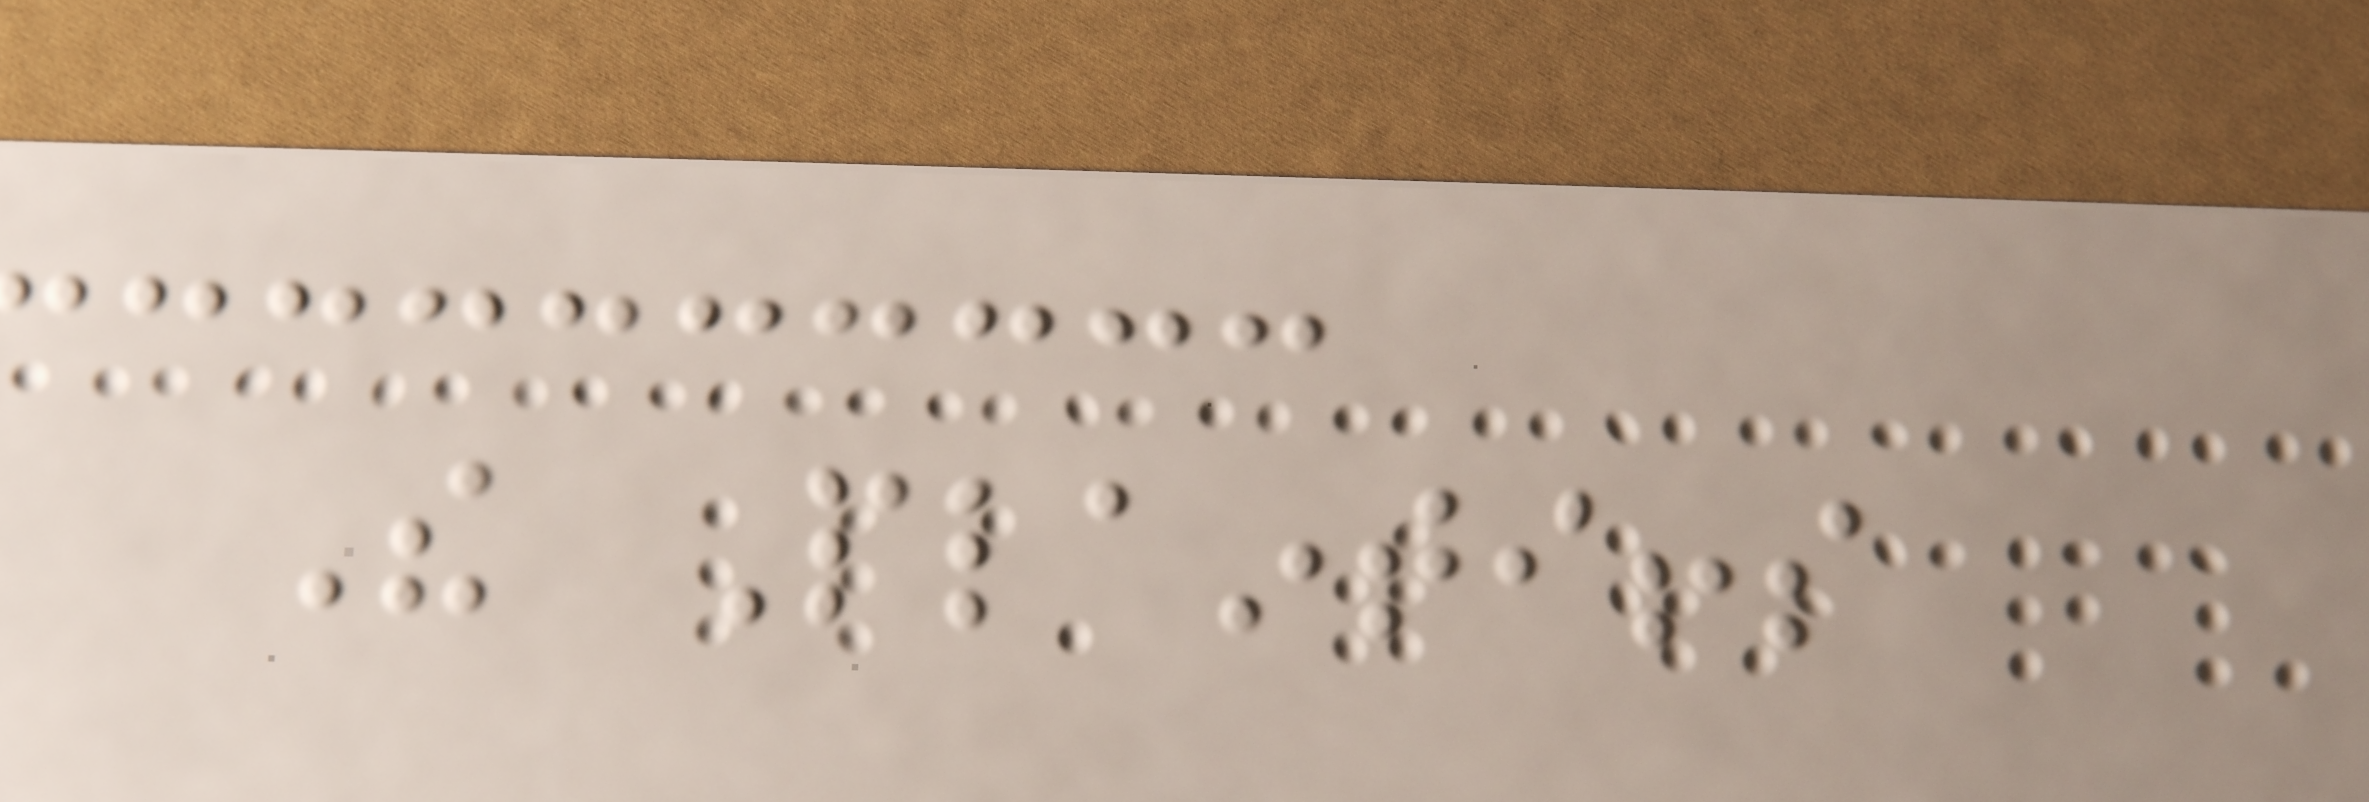The Plaintiffs
